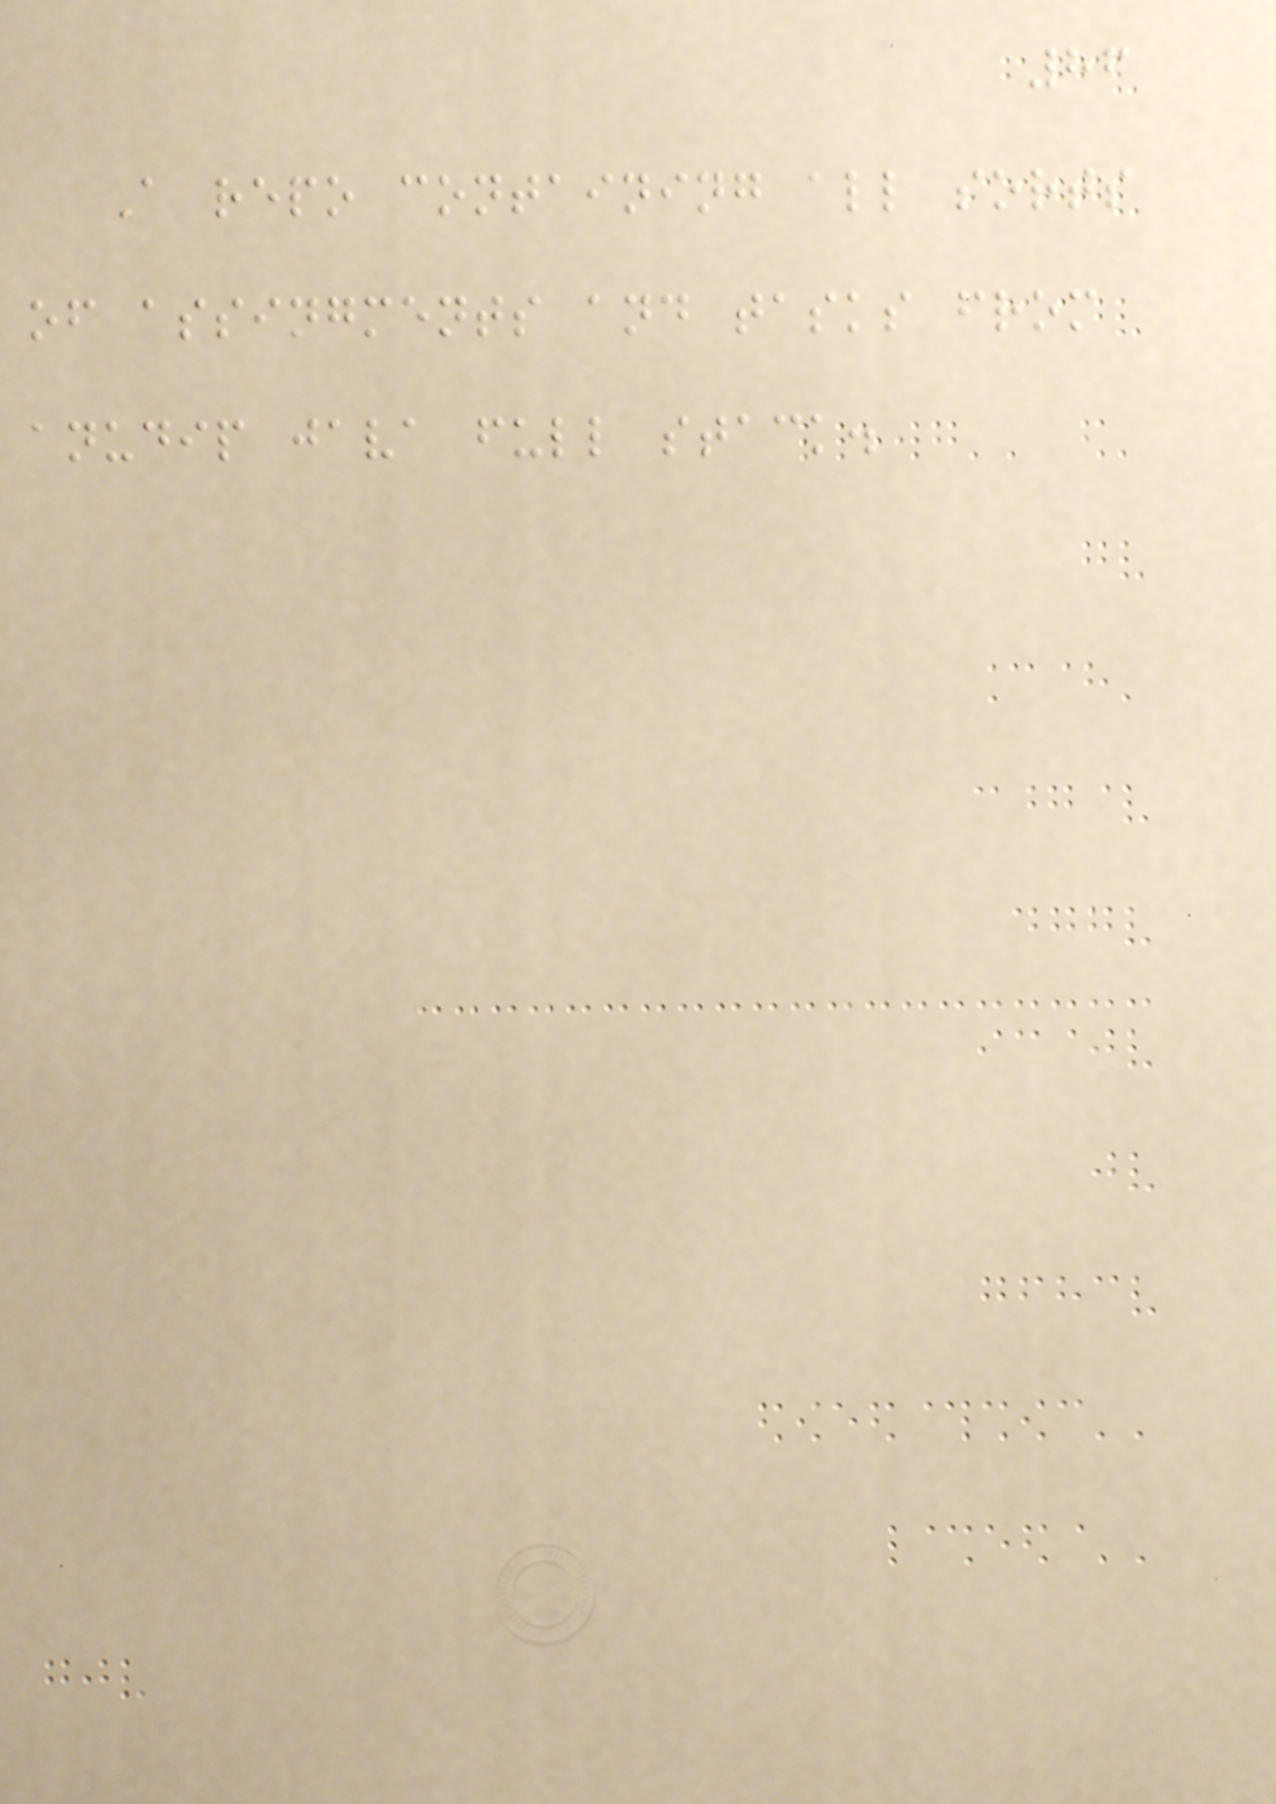86
A repo containing all sorts
of assingments and tasks from
anudip java full stack.
